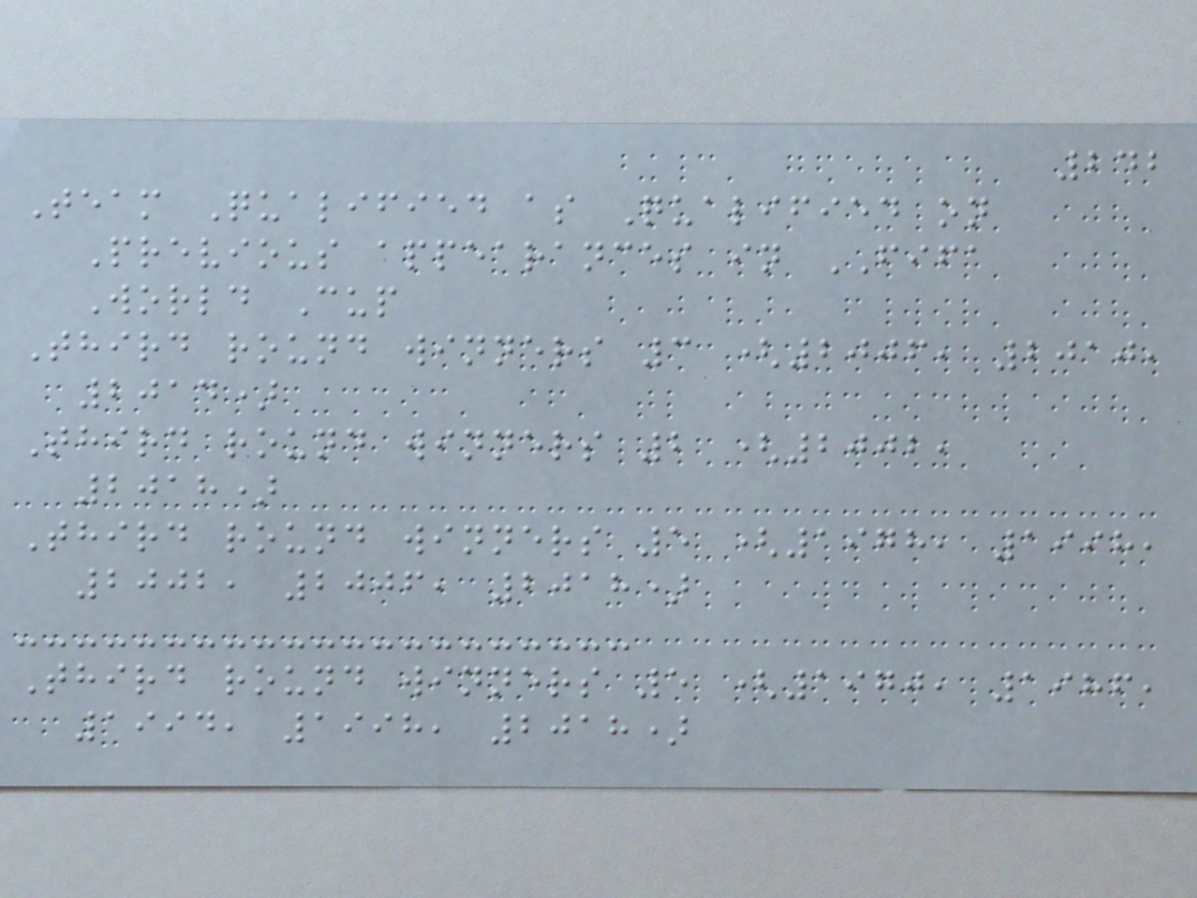242
Team Qualified as Qualified on
Previous appearances in FIFA
World Cup
Third round winners 3 (2006, 2010,
2014)
Third round winners 2 (2002,
2018)
Third round winners 5 (1978, 1998,
2002, 2006, 2018)
Third round winners 5 (1970, 1986,
1994, 1998, 2018)
